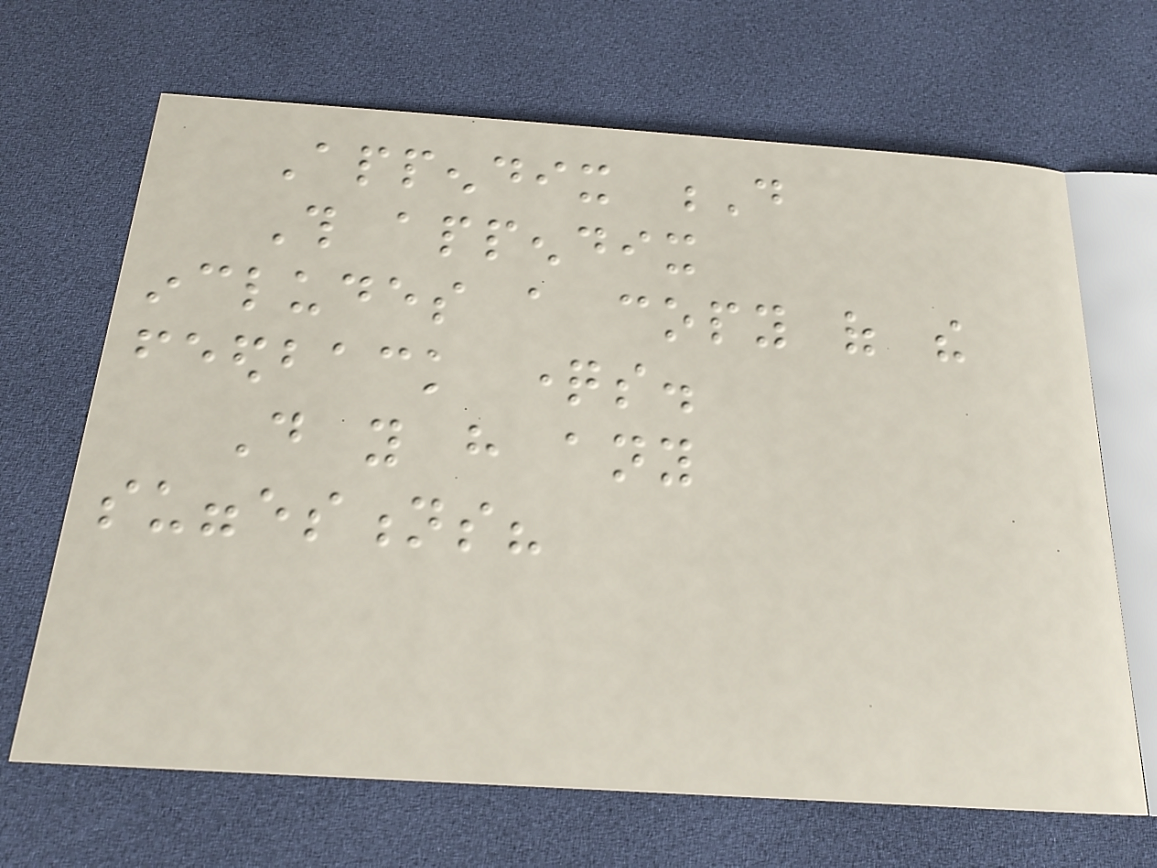Appendix D
This appendix
includes a copy of the
feedback questions.
Do you have any
suggestions?
